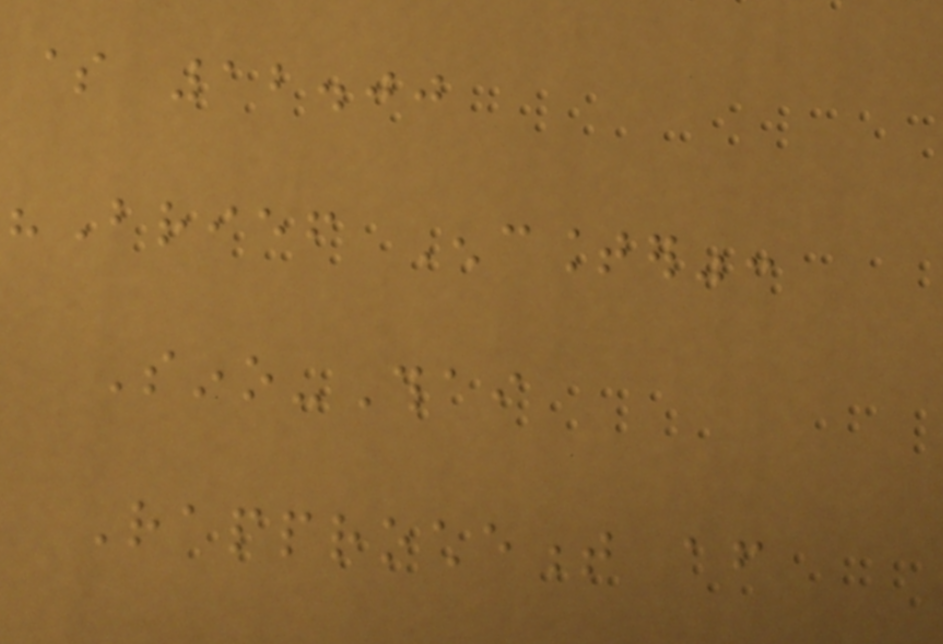$ 12.00
"Brief Encounter":
Sino-Thai
Rapprochement after
